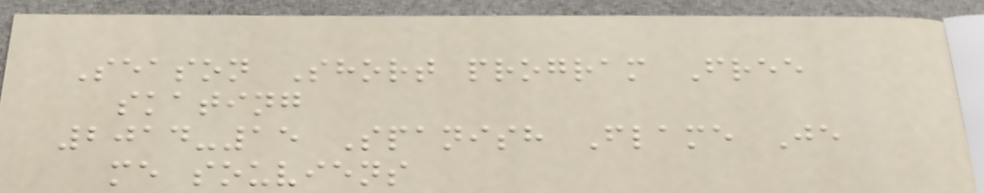Season Short program Free
skating
2014-15 Spanish Flame Je
me souviens
